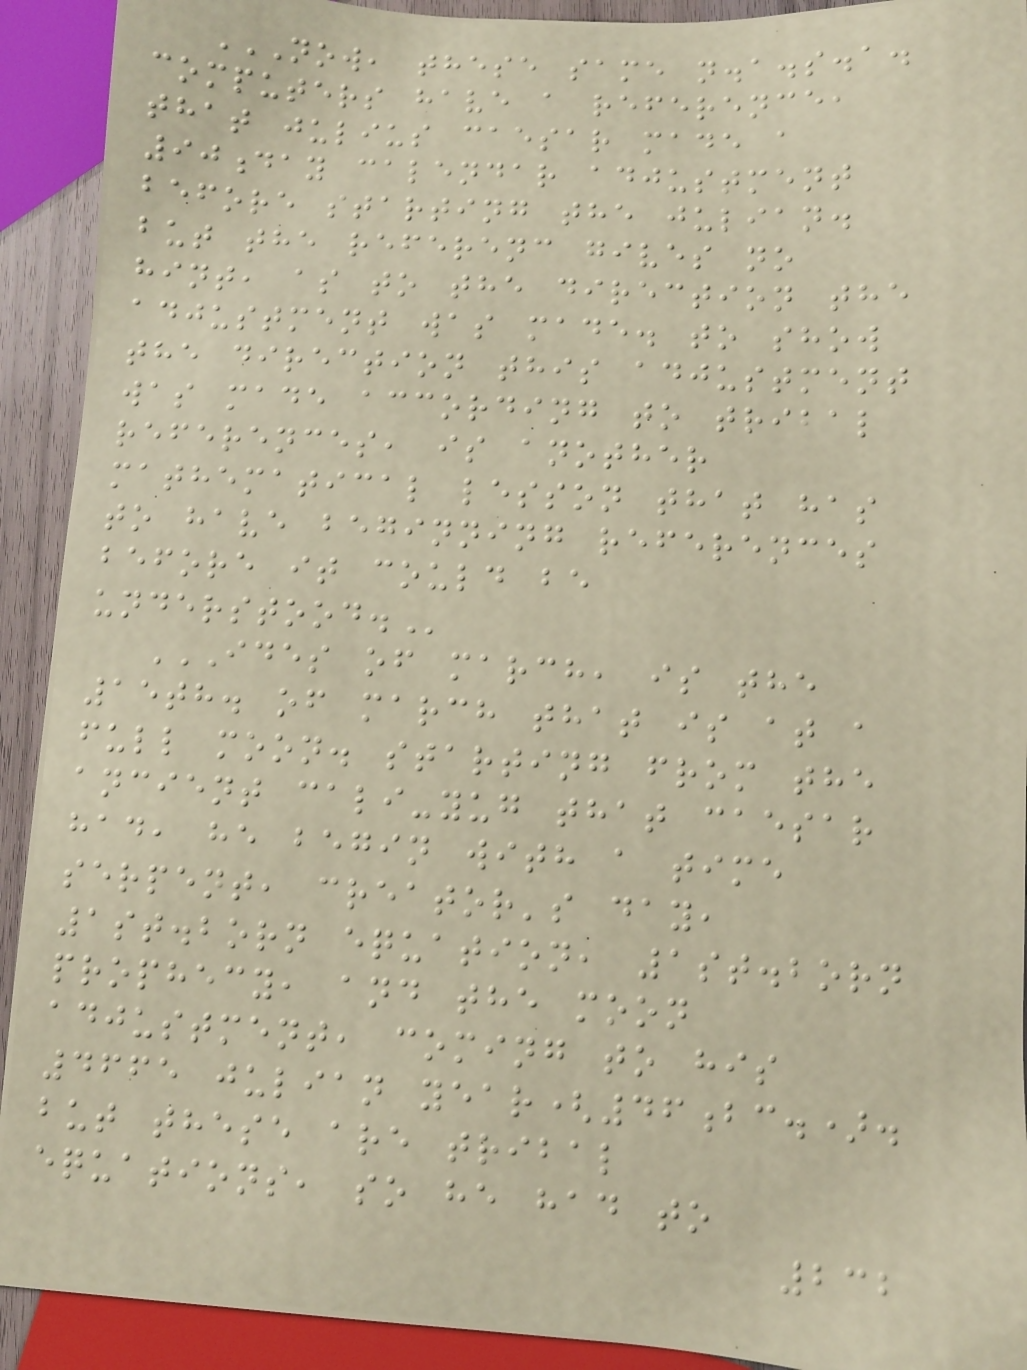NOW, THESE SAME N.A.S.A.
COMPUTERS HAVE A REFERENCE,
THAT JULIUS CAESAR MADE A
90DAY CALENDAR ADJUSTMENT
BEFORE STARTING THE JULIAN.
BUT THE REFERENC GIVES NO
HINT, AS TO THE DIRECTION THE
ADJUSTMENT WAS MADE. TO SHOW
THE DIRECTION THIS ADJUSTMENT
WAS MADE ACCORDING TO TRIBAL
REFERENCES, IS ANOTHER
MATHEMATICAL LESSON THAT HAS
TO HAVE BEGINNING REFERENCES
BEFORE IT COULD BE
UNDERSTOOD.
IDES OF MARCH, IS THE
15TH. OF MARCH THAT IS AT A
FULL MOON. STARTING FROM THE
ANCIENT CALI-YUG THAT CAESAR
HAD, HE BEGIN WITH A TIME
SERPENT, CREATOR'S DAY,
1ST.BORN EQUATION, 1ST.BORN
PROPHECY, AND THE MOON
ADJUSTMENT, COMING TO HIS
4665 JULIAN YEAR(46BC.).
BUT THESE ARE TRIBAL
EQUATIONS, SO HE HAD TO
232
